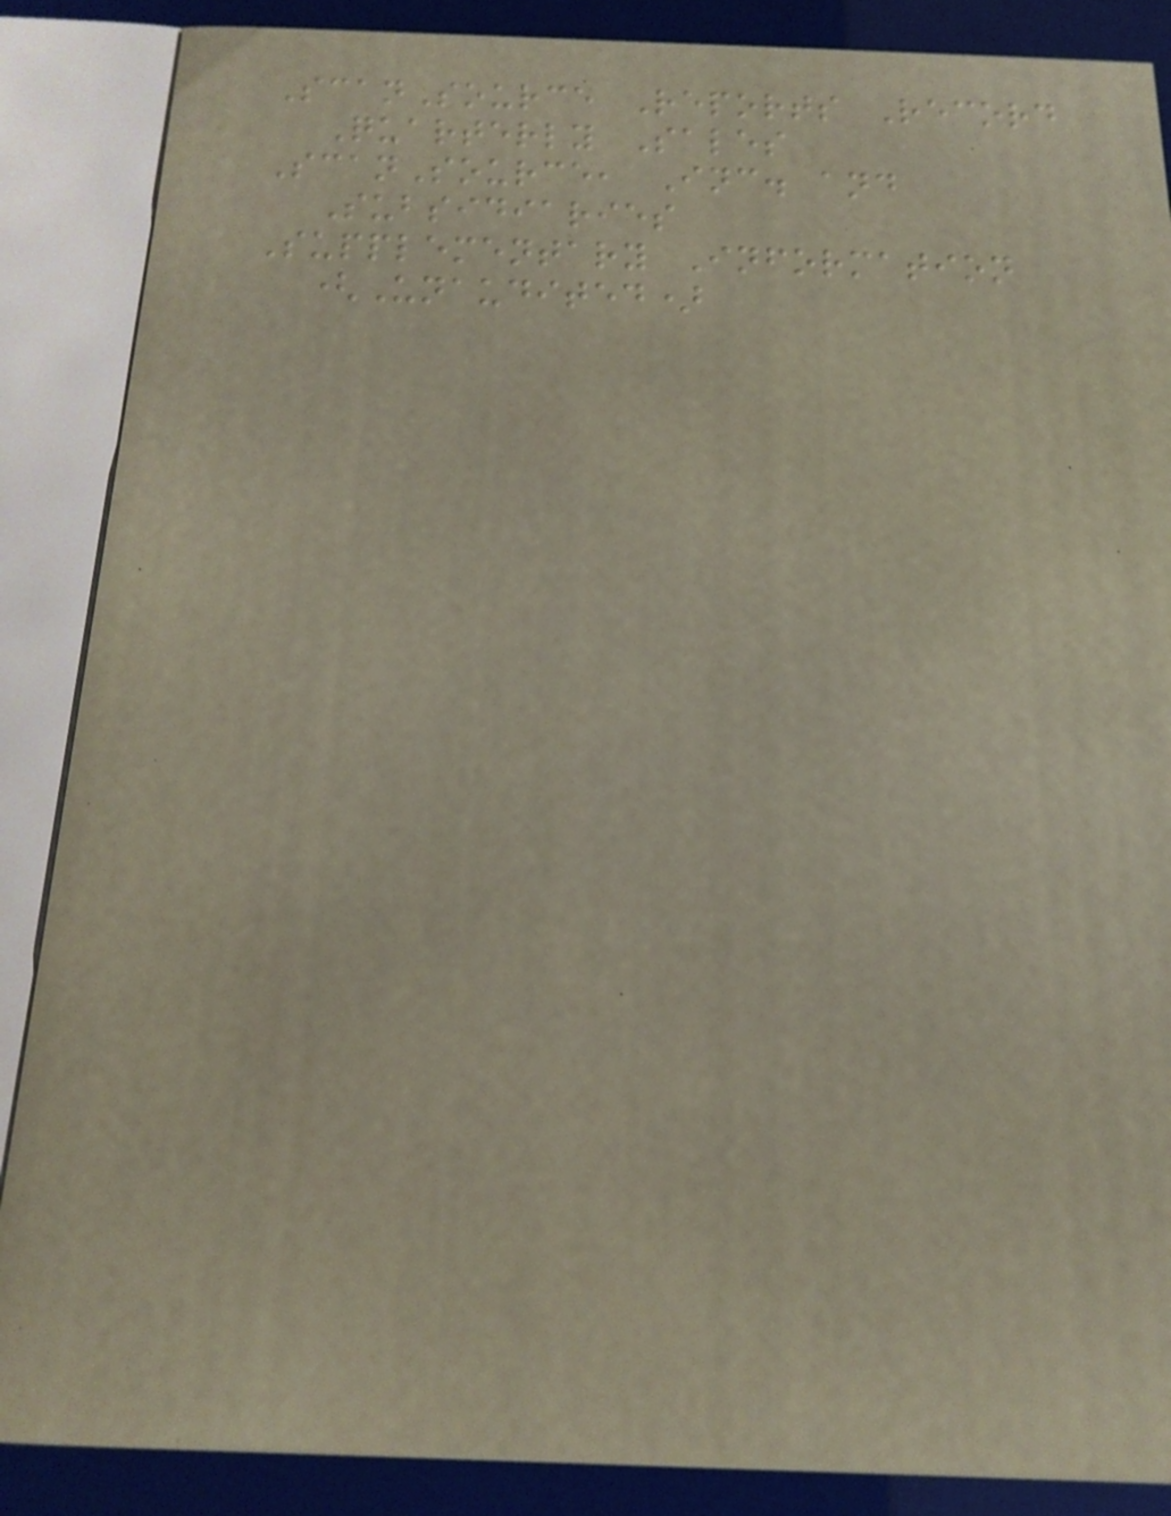ScanSource Reports Record
Quarterly Sales
ScanSource, Inc. and
Subsidiaries
Supplementary Information
(Unaudited)
